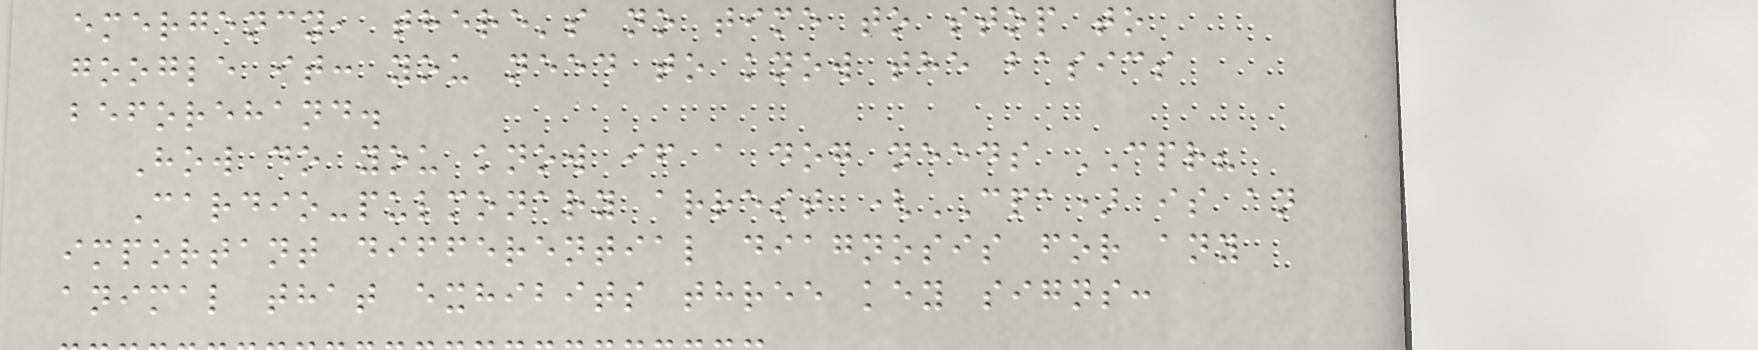emergency, there's no time to stop to
google it: you need to know the basics
beforehand.
How do you know if a dog needs CPR?
Cardio-pulmonary arrest (CPA) is an
important differential diagnosis for any
animal that exhibits three key signs:
